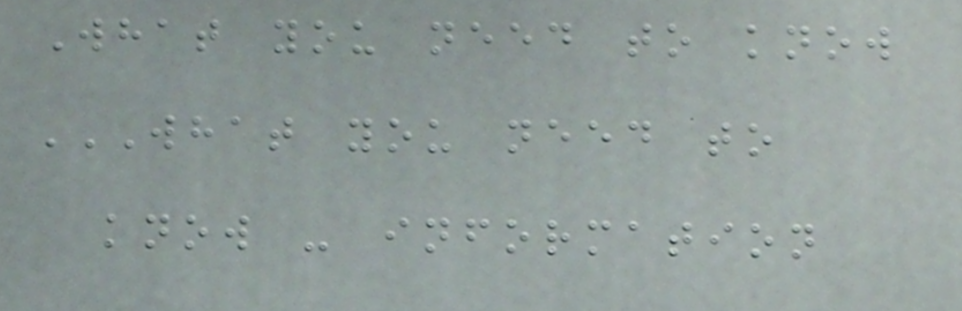What you need to know
WHAT YOU NEED TO
KNOW - INFORMATION
